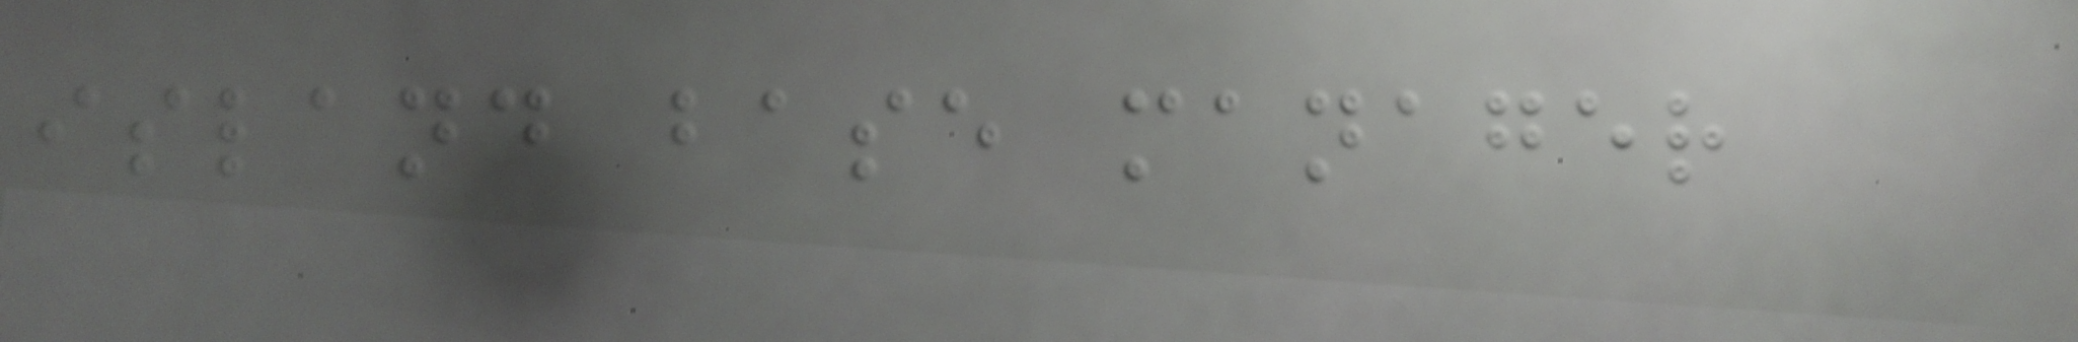island base manager
